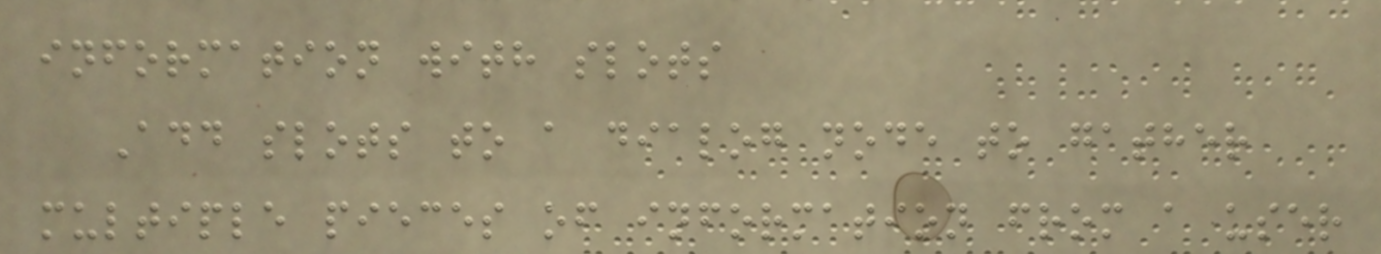information with slots
Add slots to a dialog node to gather
multiple pieces of information from a user
